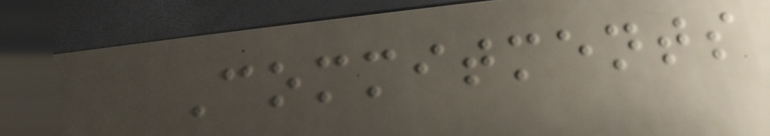Commitments
